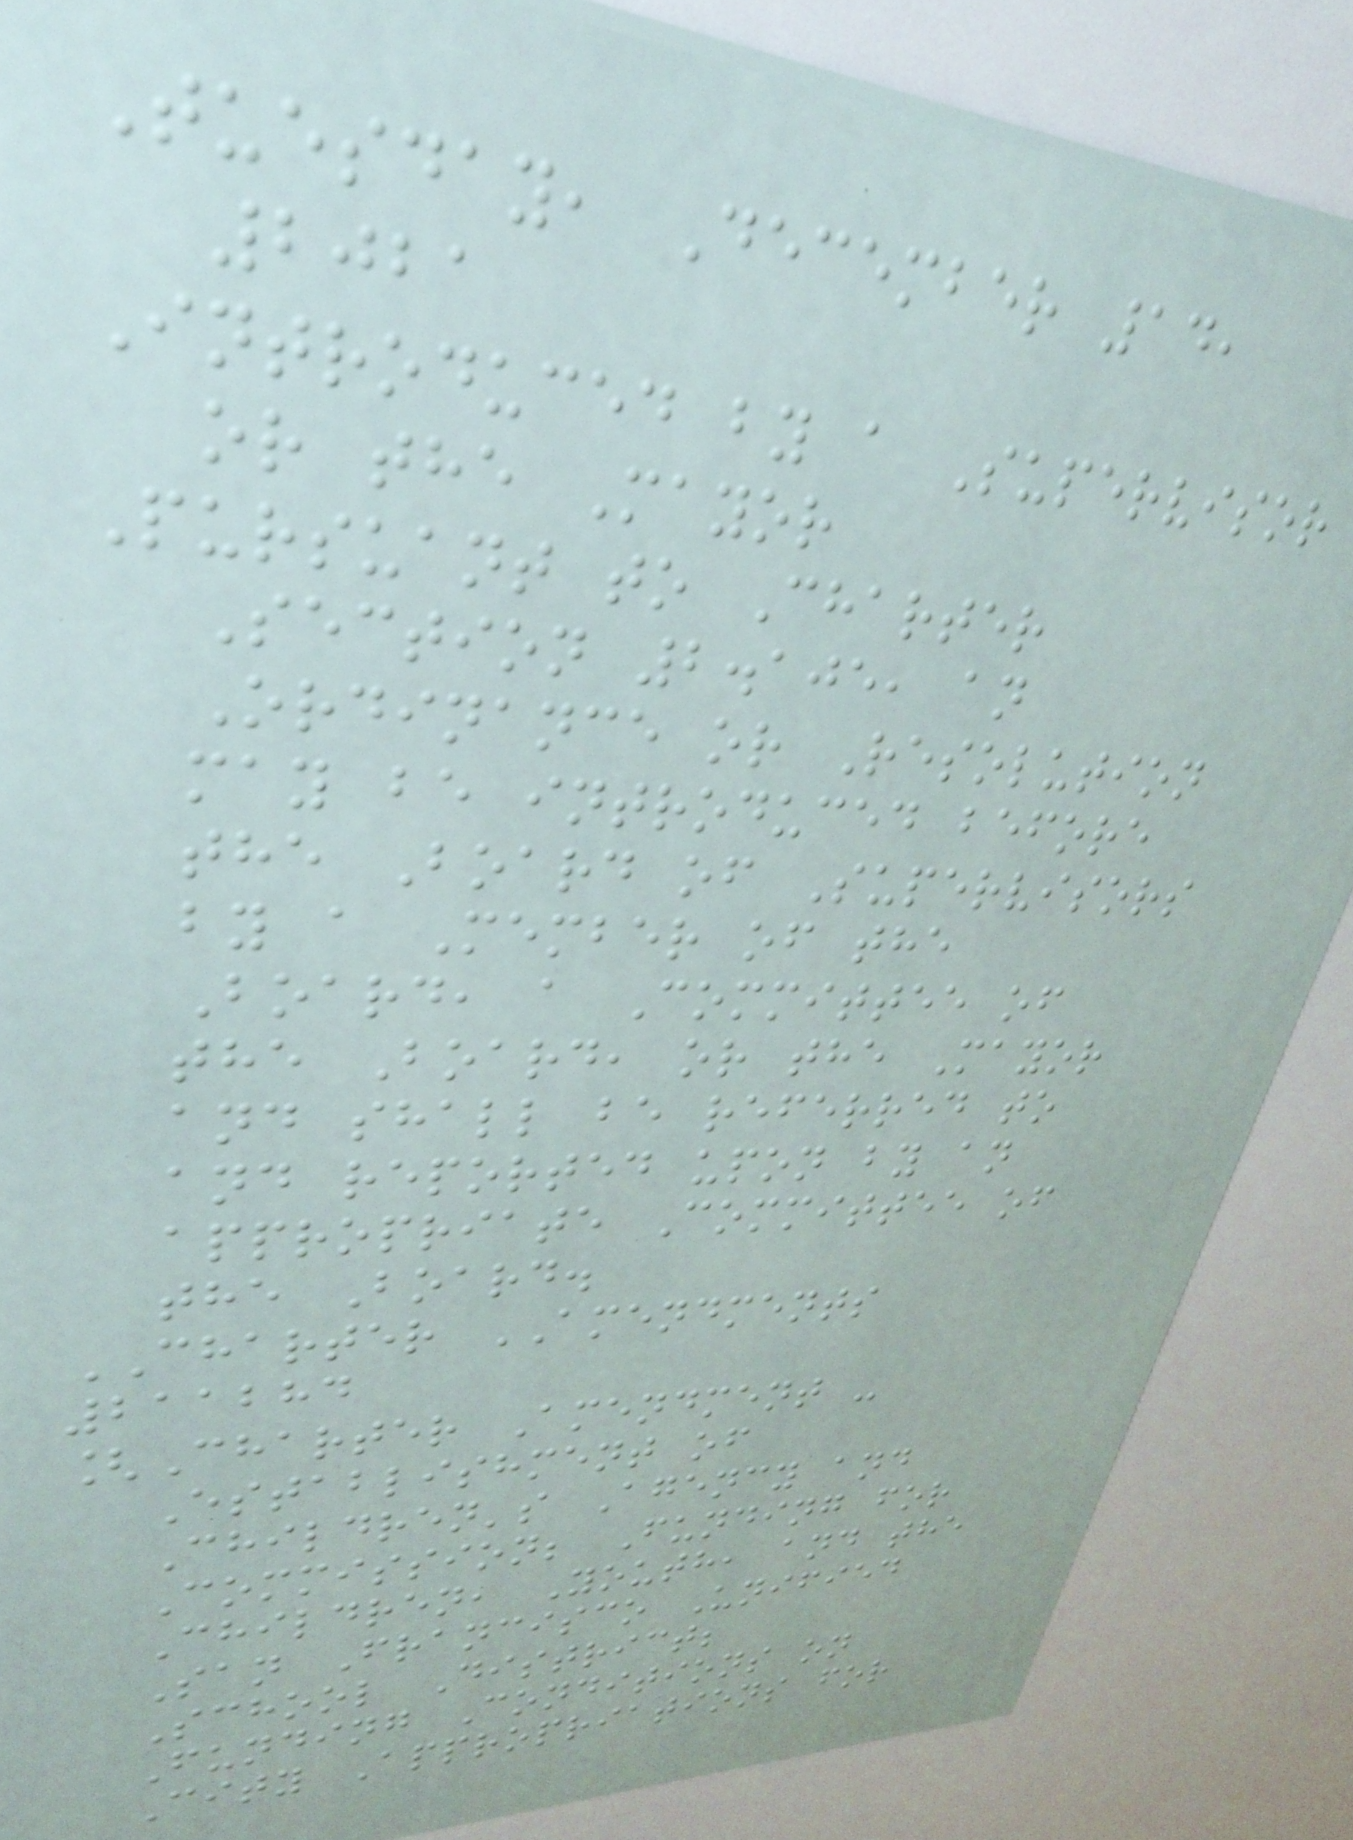Tuesday, December 14,
2021
Introduced by a Supervisor
or the Mayor
Pursuant to Charter
Section 2.105, an
Ordinance or Resolution
may be introduced before
the Board of Supervisors
by a Member of the
Board, a Committee of
the Board, or the Mayor
and shall be referred to
and reported upon by an
appropriate Committee of
the Board.
CHARTER AMENDMENTS
211284
[Charter Amendment -
Establishment of
Children's Agency and
Commission; Funding for
Children, Youth, and the
San Francisco Unified
School District;
Funding Conditions on
City Appropriations for
